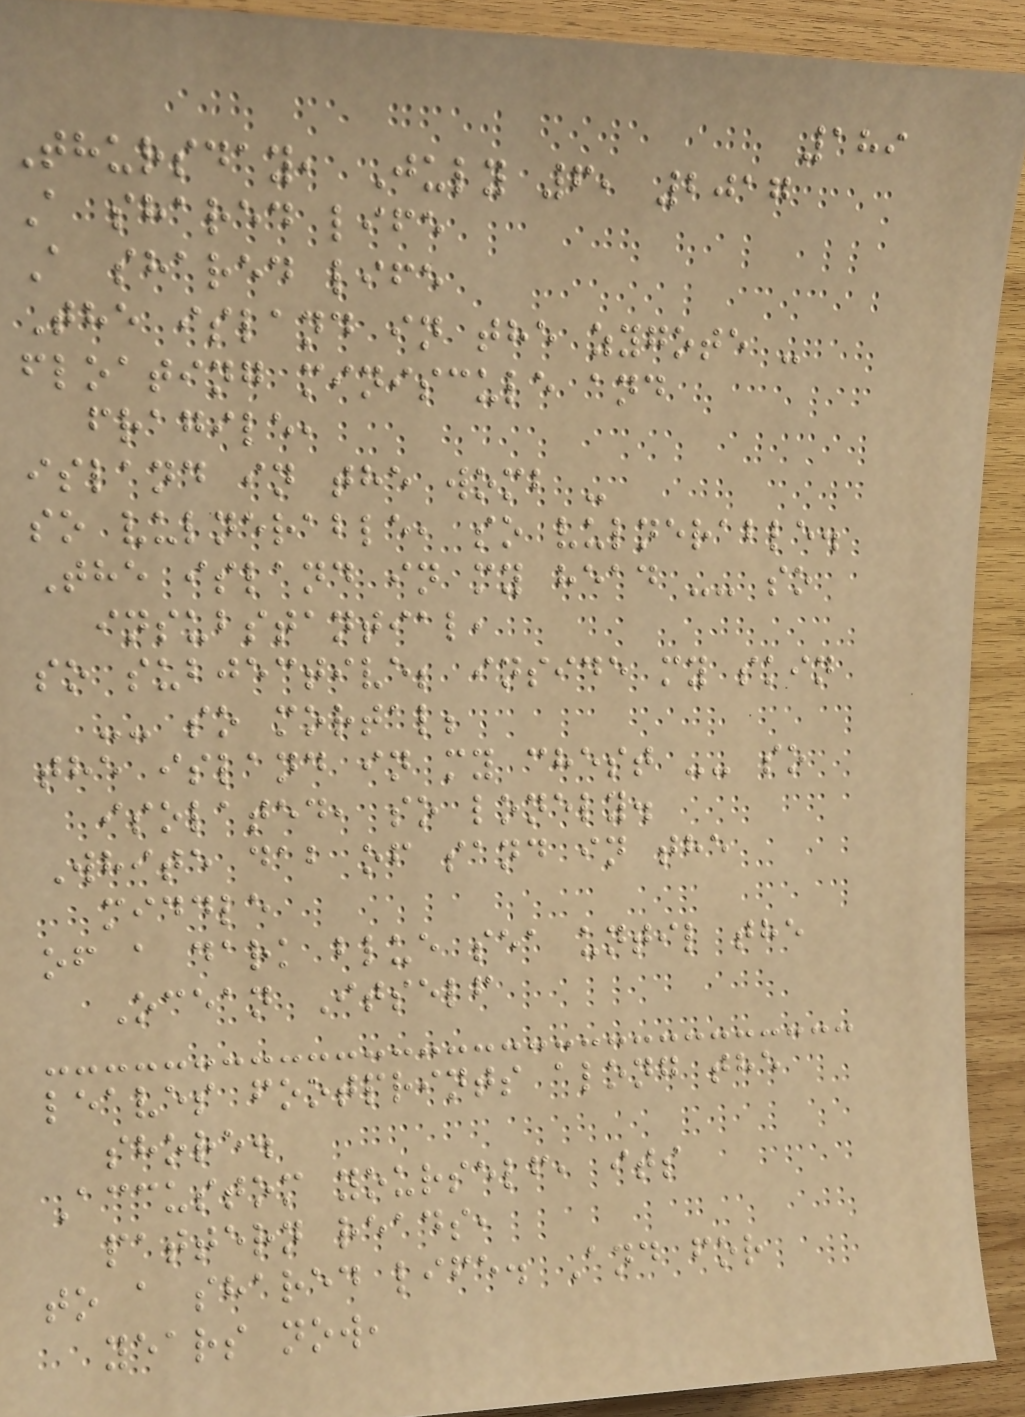189
Thursday, July 6, 2017
A shared life
A shared life
The island in the zygote -
floating miniscule and
fragile,
island in the womb -
so vulnerable, so vulnerable.
The island in my head -- so
insubstantial,
so subjective; inside my skin
-- so mortal;
the island in my chest -- so
isolated, so lonely.
White dab of sand in the
middle
of a dark blue sea until the
Ocean Itself
leaves footprints along the
shore.
Accustom yourself, its
pattern reads,
to a shared life. And for
years now,
